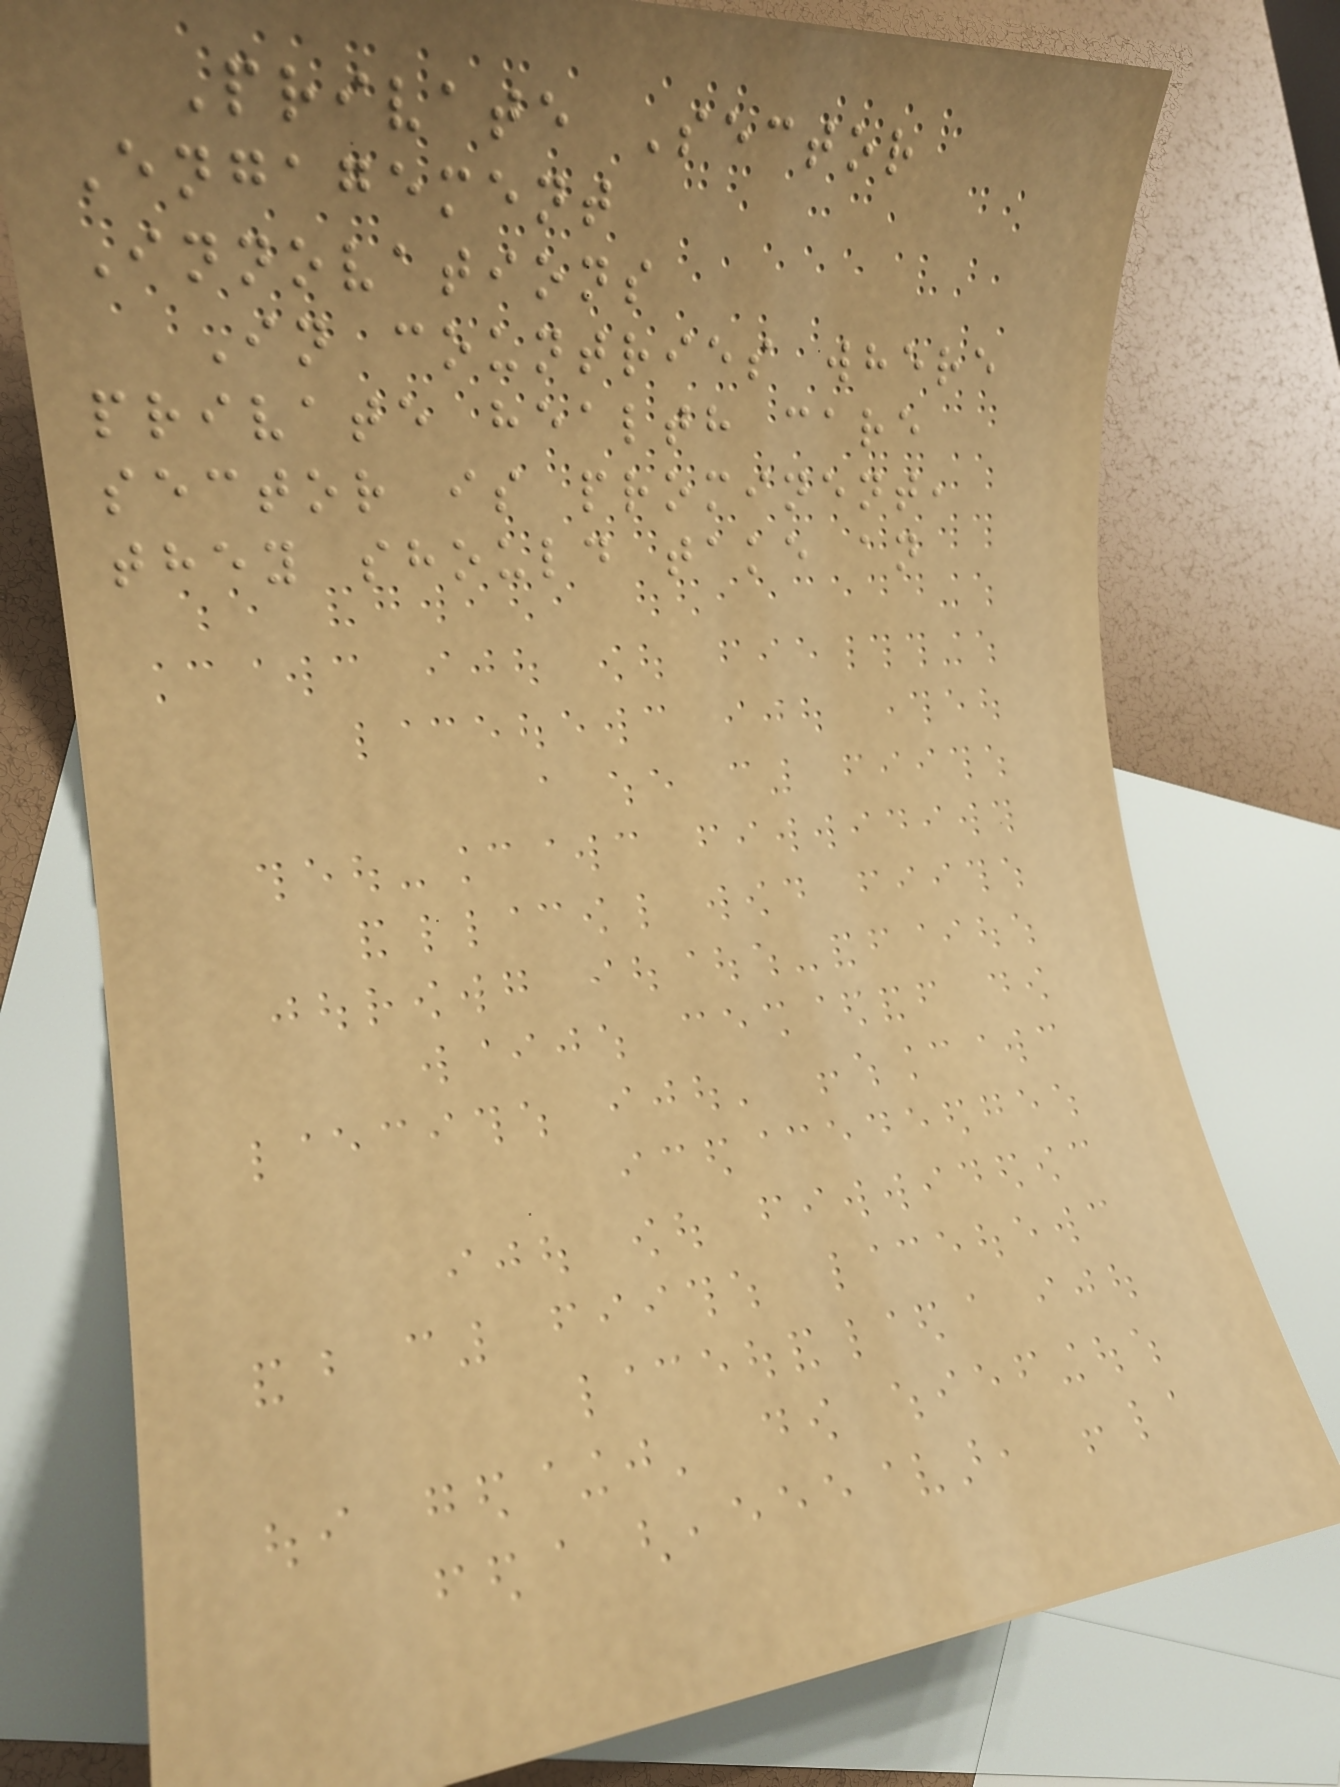Private Sector
Engagement
Innovations
In countries where
private health care
sector is prominent,
they should take an
